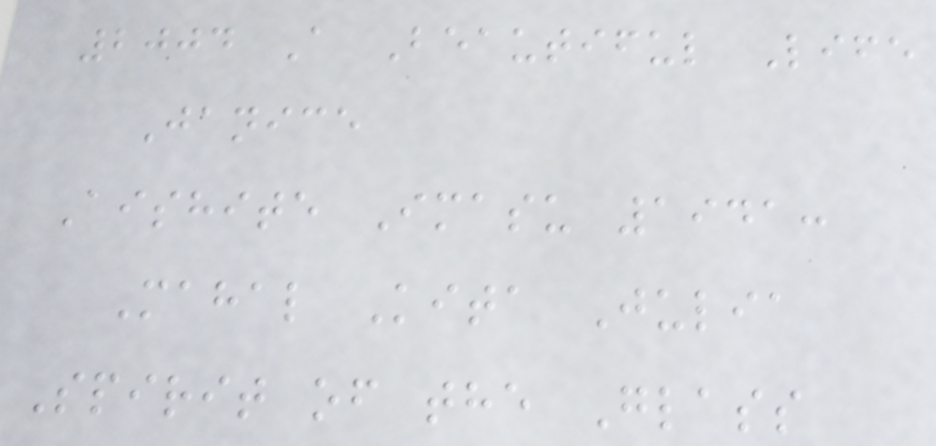2004 A Beautiful Life
Janice
Aishite Imasu 1941:
Mahal Kita Julia
Spirit of the Glass
